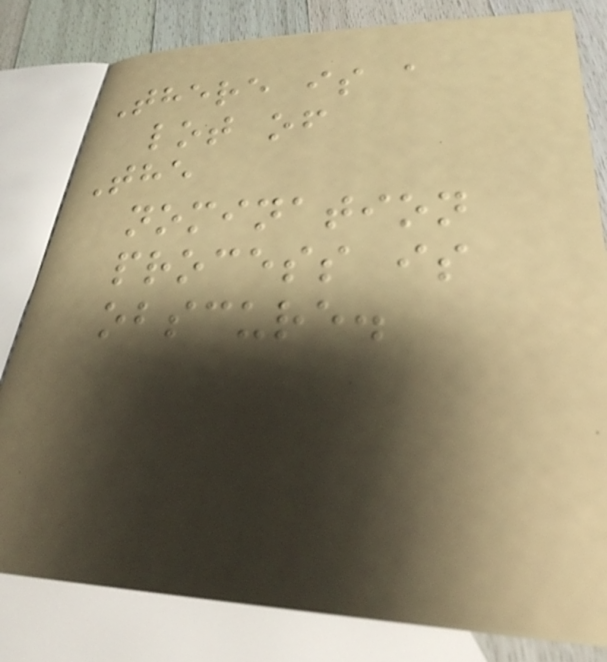There is a
lot of
The
nomination
process is
obscure.
